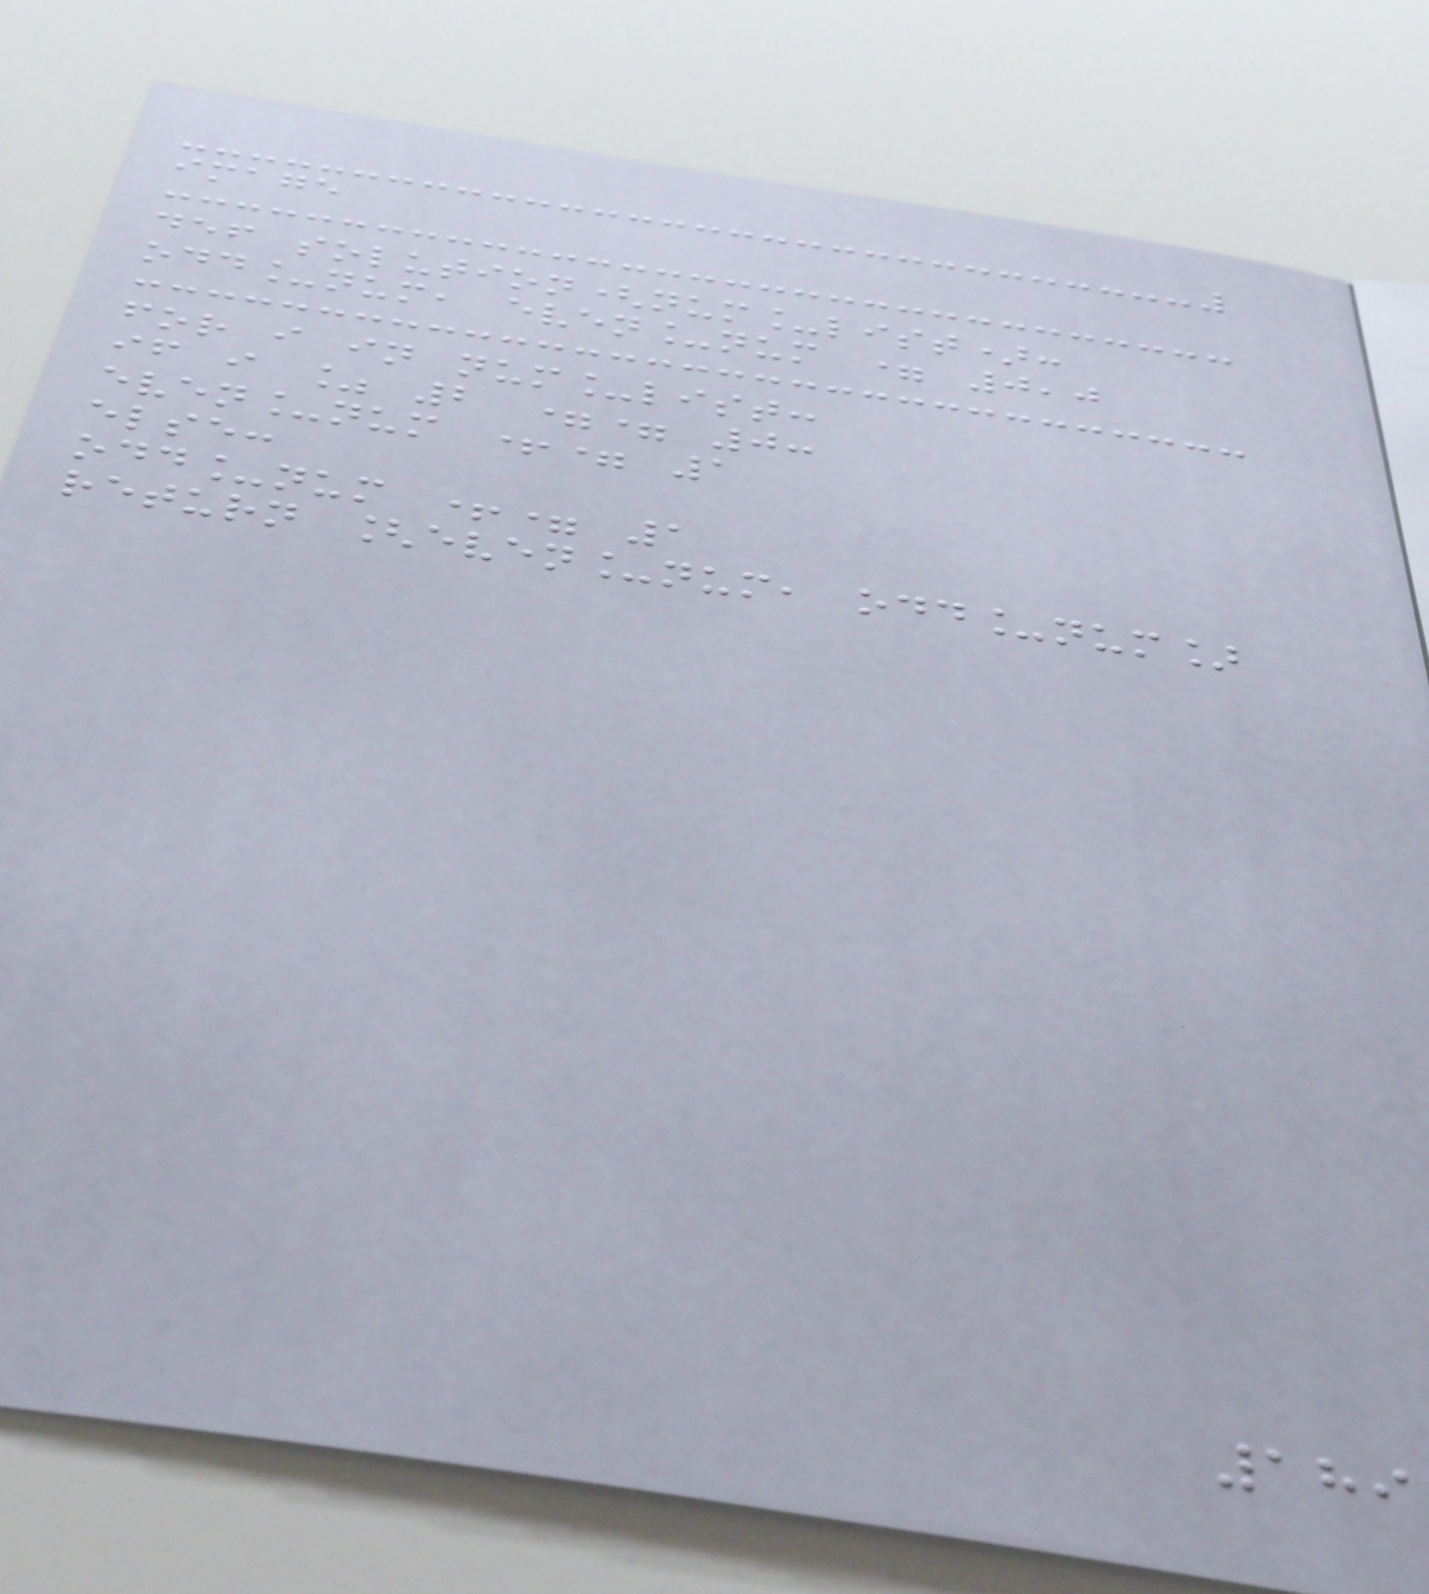image
def solution(num_list):
odd_num, even_num = 0,0
for i in num_list:
if i % 2 == 0:
even_num += 1
else:
odd_num += 1
return [even_num, odd_num]
189
